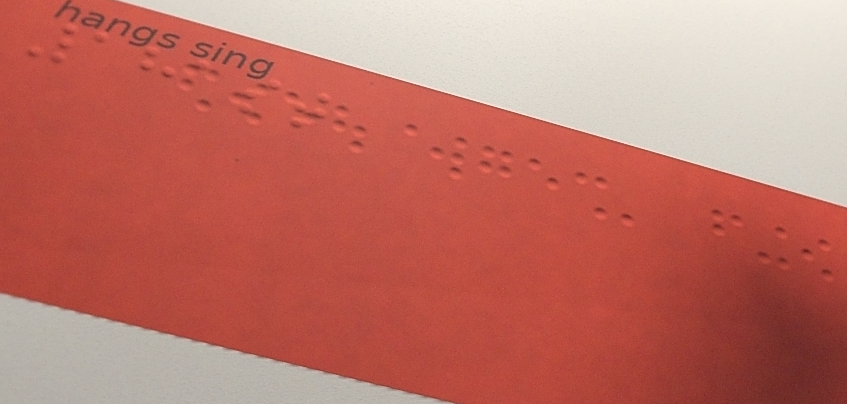181st
